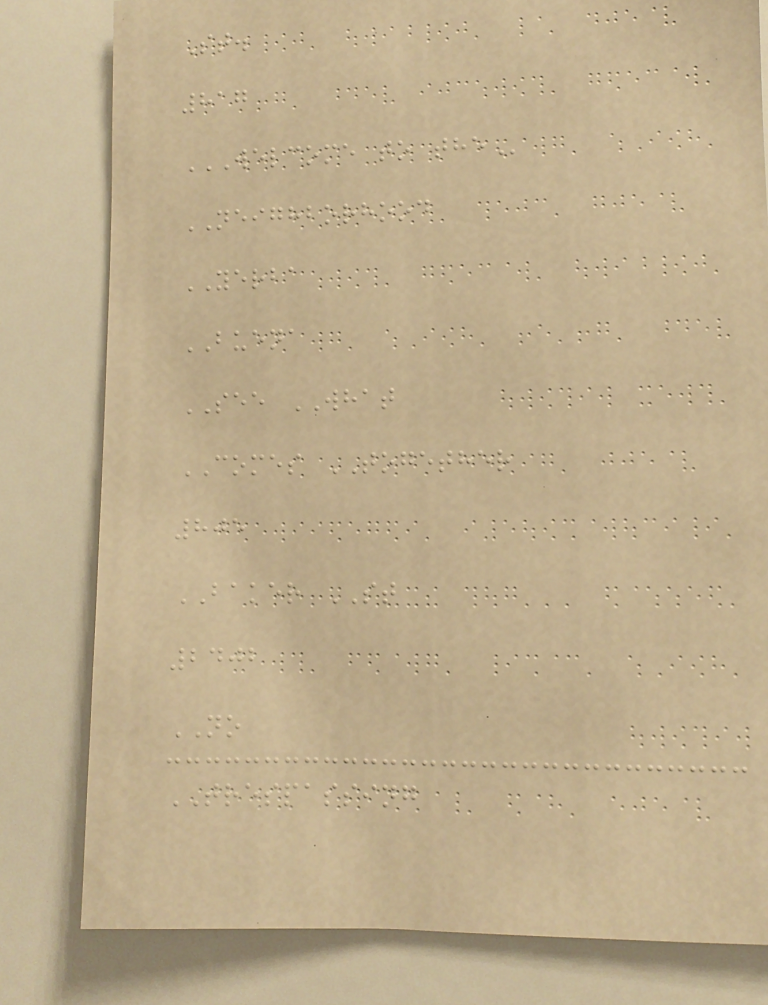St.
817
WELCOME TO THE
NEIGHBORHOOD
YERBA
BUENA
SEE WHAT
COMES TOGETHER
805
BAKER ST
2402
NO
TRESPASSING
